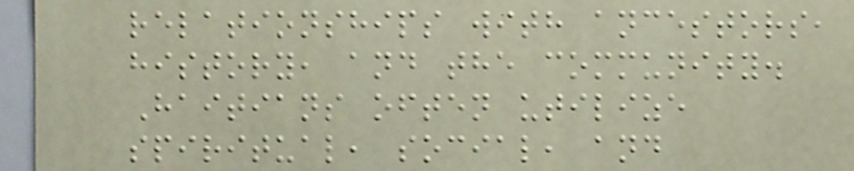relationships with ancestors,
history, and the community.
Haitians often utilize
spiritual, social, and
